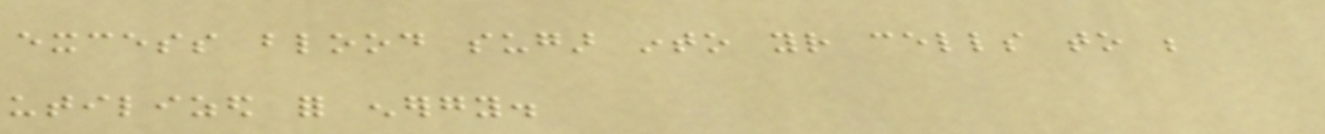excess blood sugar into your cells to be
utilized for energy.
